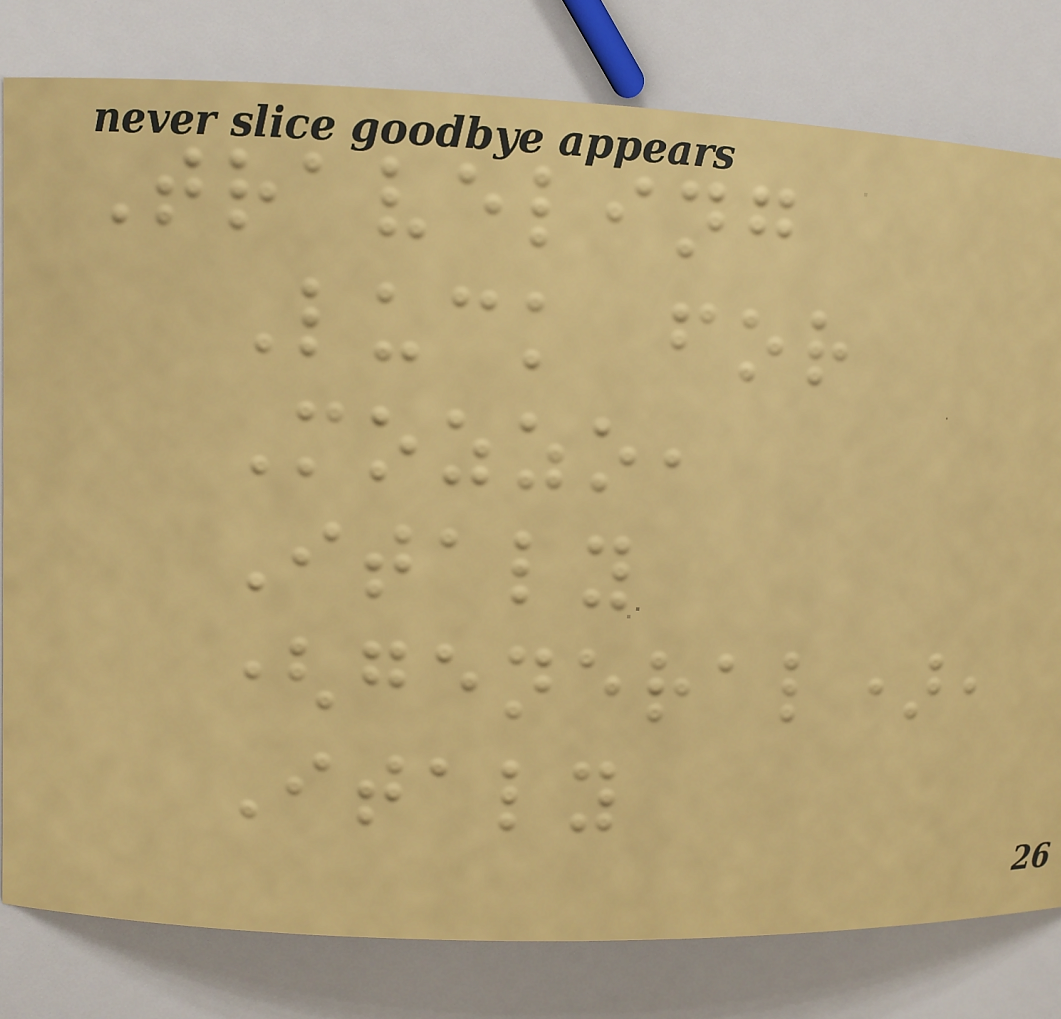Traveling
Luck for
Mozzo,
Italy
(general),
Italy
